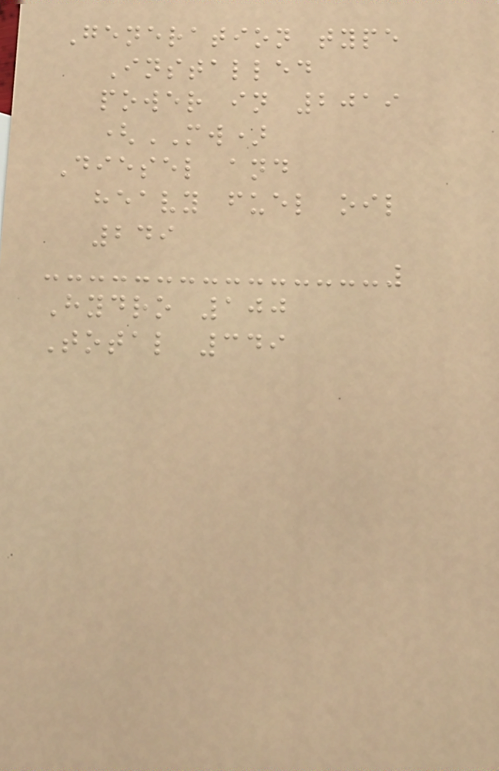Generation type
Installed
power in 2019
(MW)
Diesel and
heavy fuel oil
249
Hydro 100
Total 349
